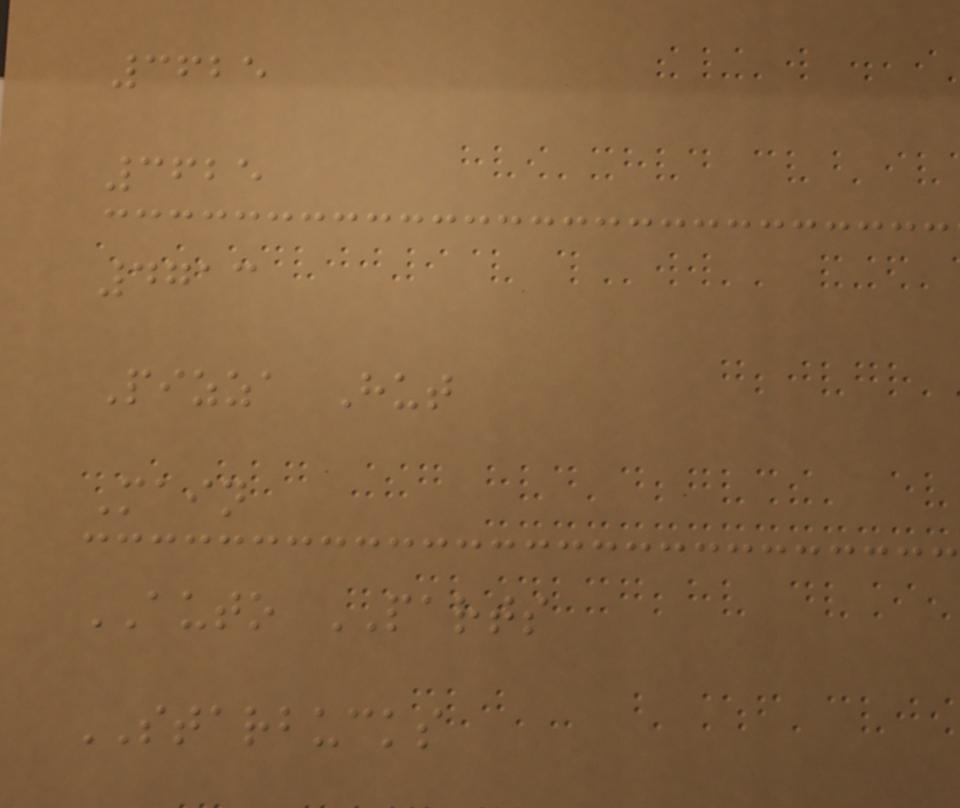3625
3625
4713
Pizza Hut
Main
AUTO PARTS
STARBUCKS
